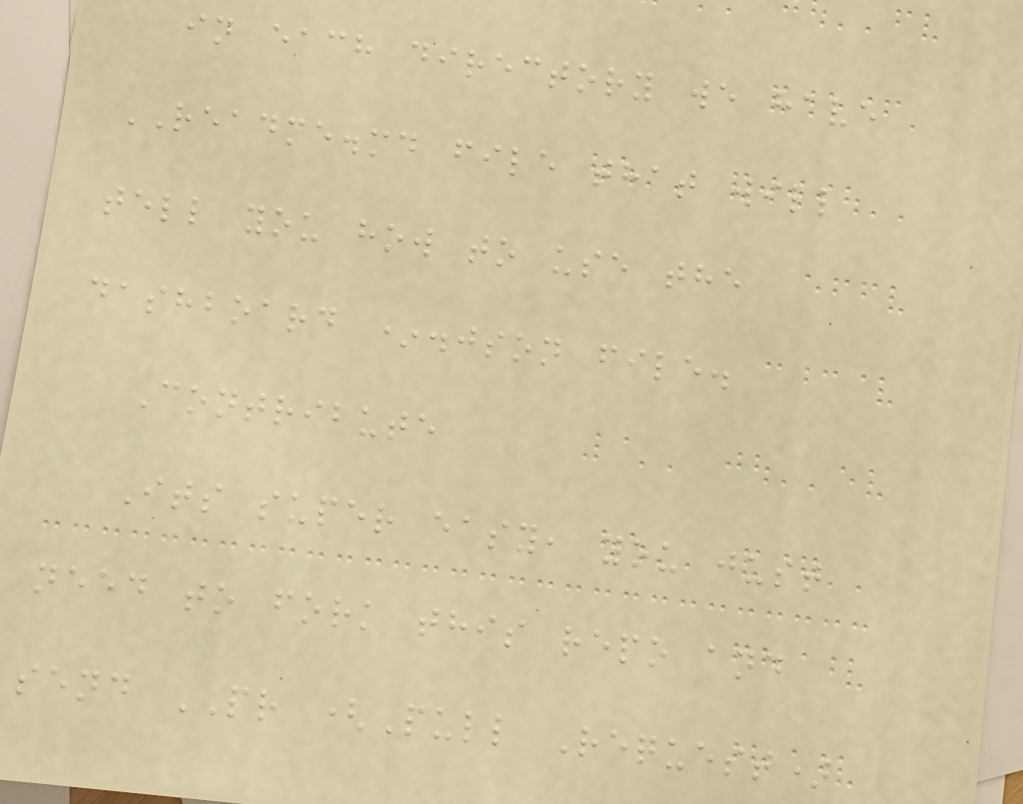in each directory we have
README.md file that will
tell you how to use the
dashboard *.json file.
Contribute
Its super easy, you just
need to fork this repo and
send PR (Pull Request)
